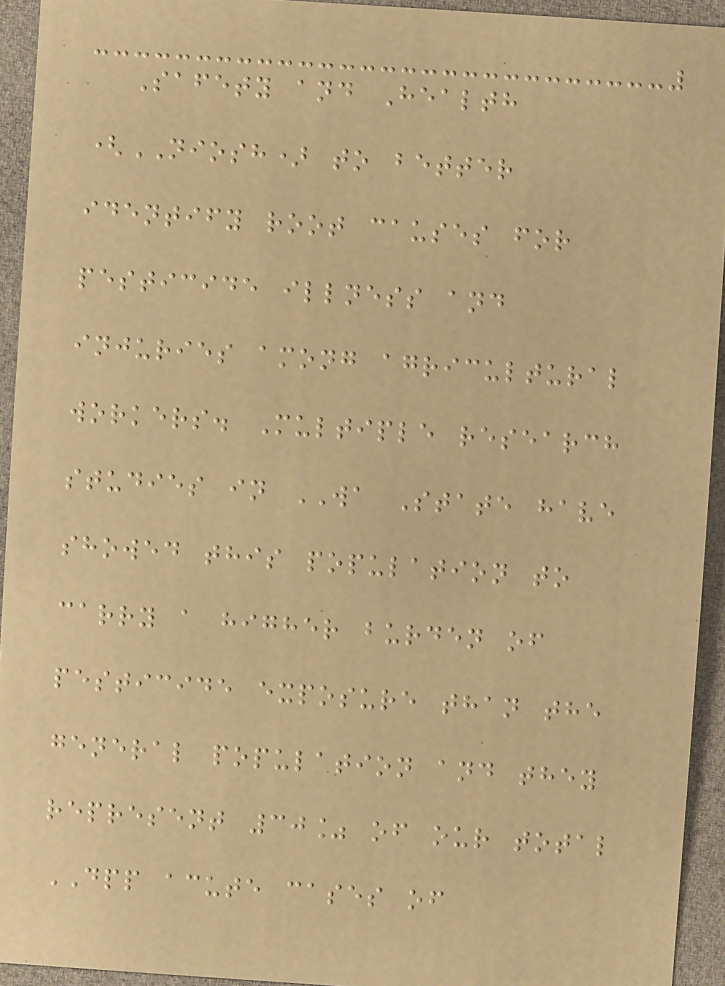Safety and Health
(NIOSH) to better
identify root causes for
pesticide illness and
injuries among agricultural
workers. Multiple research
studies in WA State have
showed this population to
carry a higher burden of
pesticide exposure than the
general population and they
represent 30% of our total
DPP acute cases of
